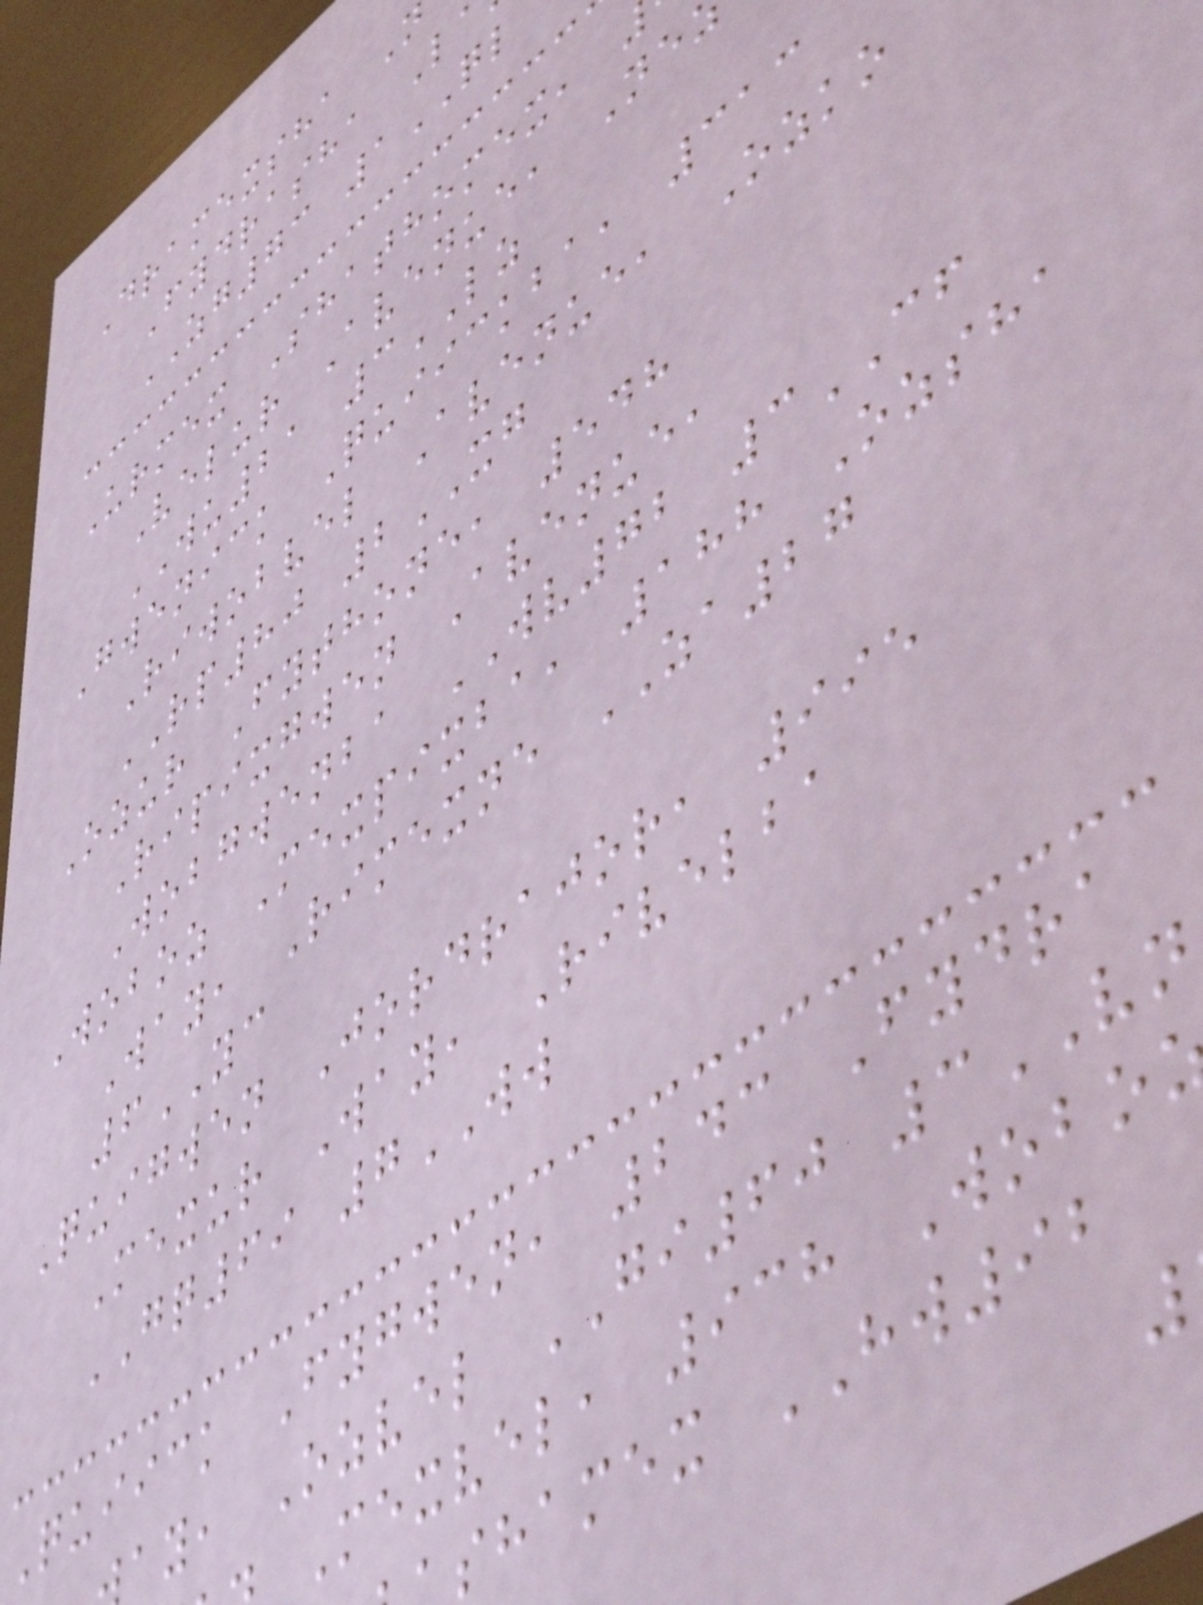Dramexsha N
Fydrasha L
ZG73 1QL
Urmex Shathomex,
Velur Avenue, Ne
WU21 3LZ
Gwenick Quiickba, 313
Riwobvel Avenue, Ozko
RP80 2XG
Ozur Fythone, 548
Ripixgwen Avenue,
Wobgwenba WV72 3CF
Woboz Mexpixba, 188 Ozsha
Way, Rimexne ZA27
6YC
Quigwen Jordrajor, 995
Mexur Way, Rivelba
GQ69 7WW
Quiick Fygwen, 243 Fydra
ay, Ozvel GI60 3VN
Mexvel, 938 Wobo
shamex HW92
